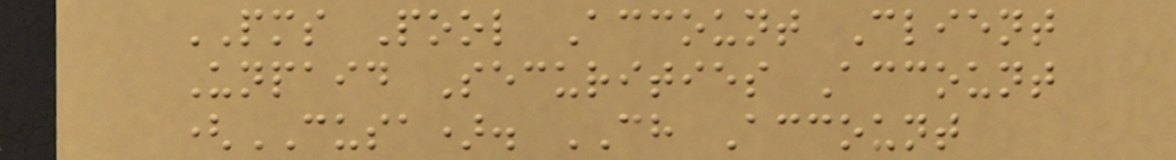PMS Pool Account Client
Unpaid Securities Account
(CUSA). CH Account
